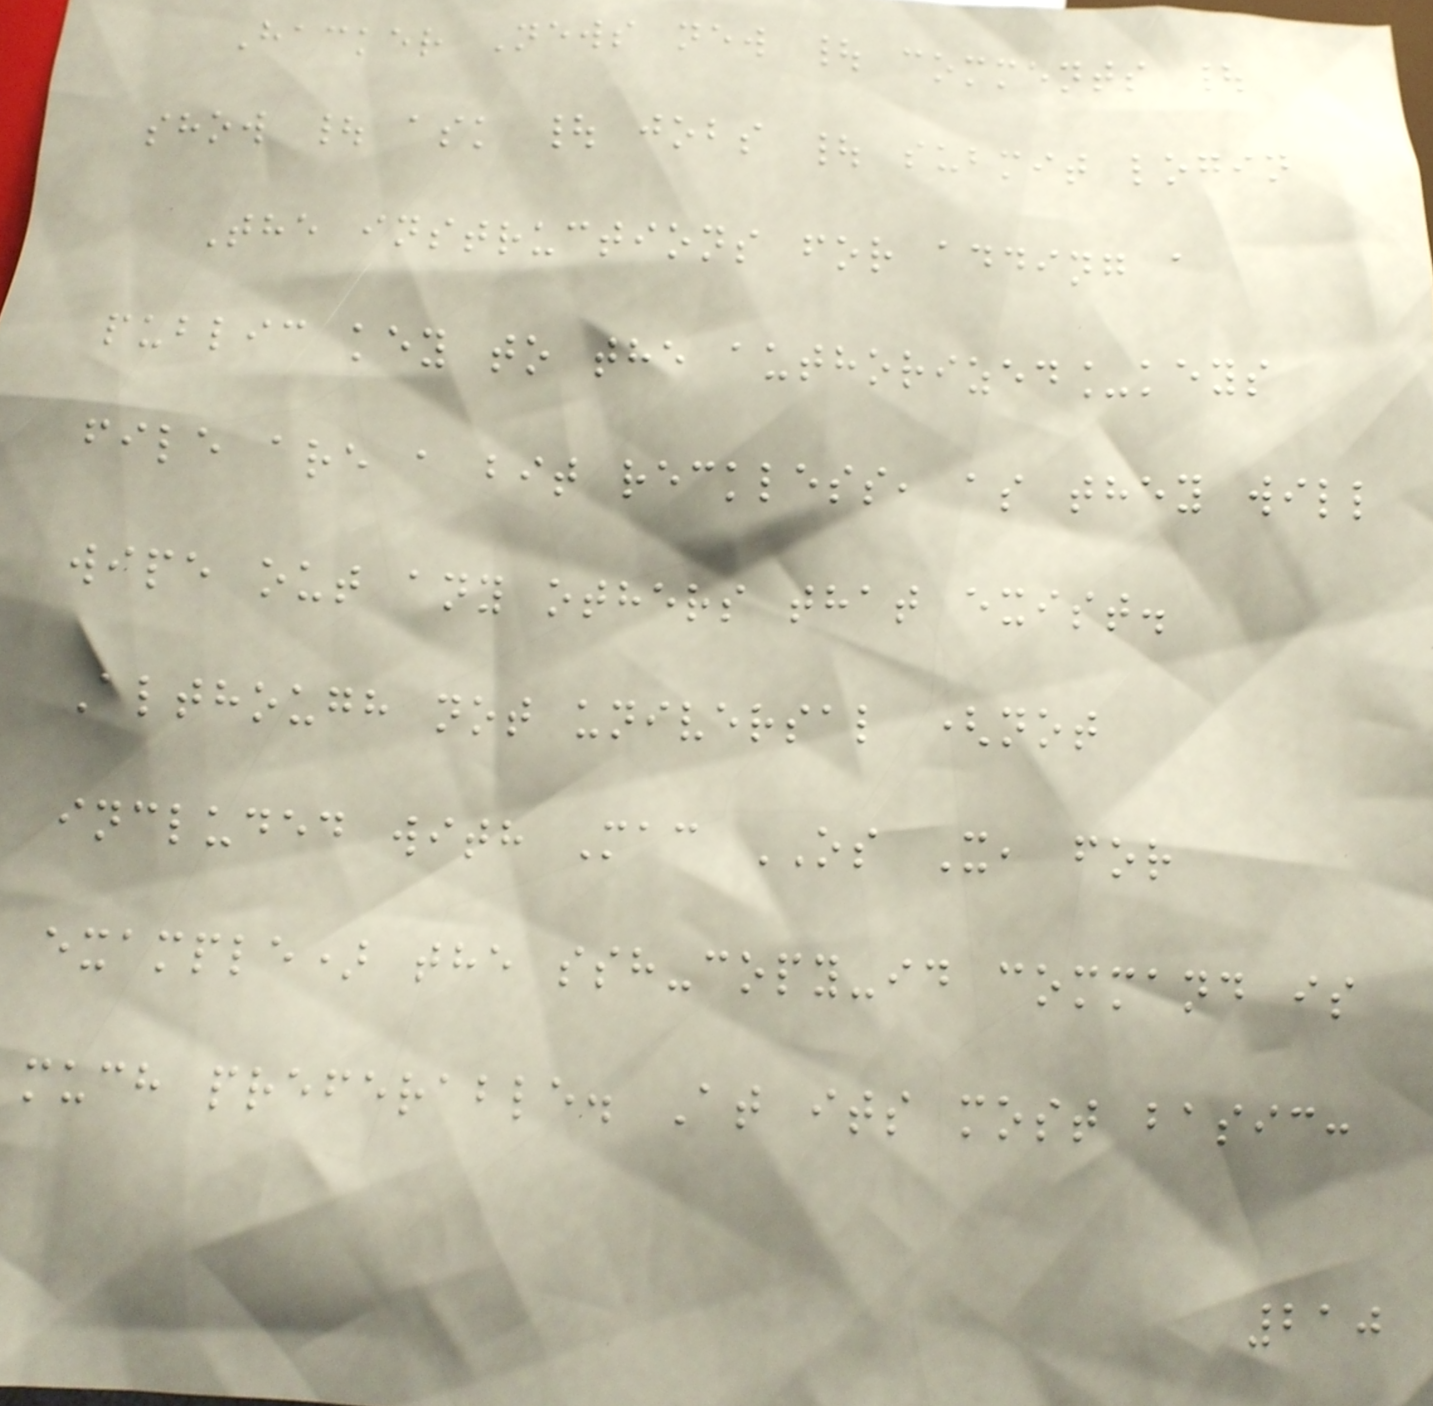Hacker News new | comments |
show | ask | jobs | submit login
The instructions for adding a
public key to the authorized_keys
file are a bit reckless, as they will
wipe out any others that exist.
Although not universal (not
included with Mac OS X, for
example) the ssh-copy-id command is
much preferable. At its most basic:
210
